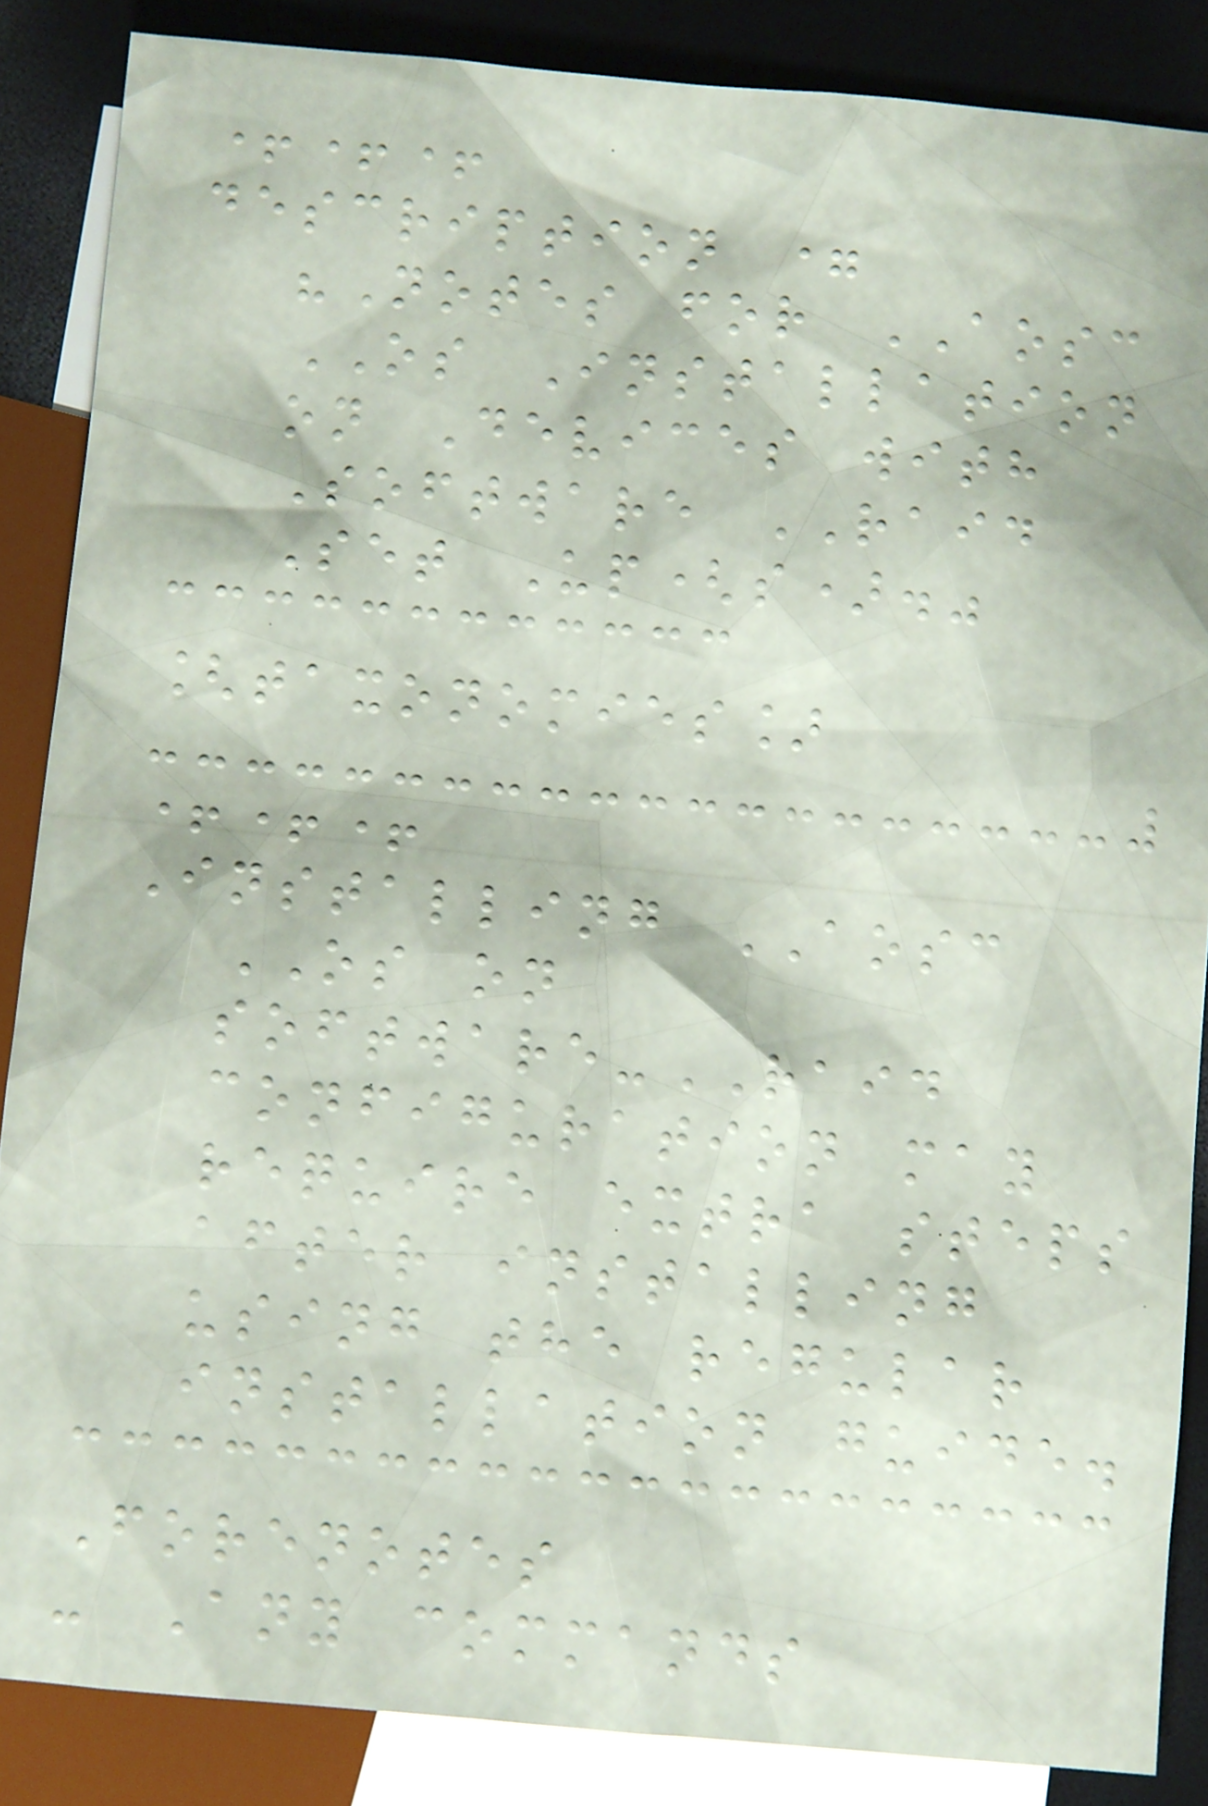+++
description =
"Notes for AOSC
OS Installation
on Devices with
Software RAID
Set Up(s)."
[taxonomies]
+++
Installing AOSC
OS on
software-RAID
configuration may
require extra steps
after installing
using the regular
installation guide.
Forenotes
- Any commands
